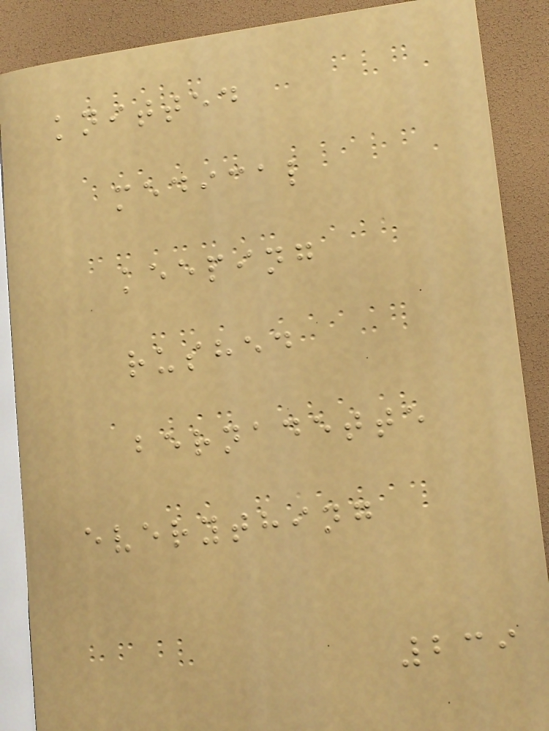knitted
medical
keeping
rushed
bernadette
everything
239
